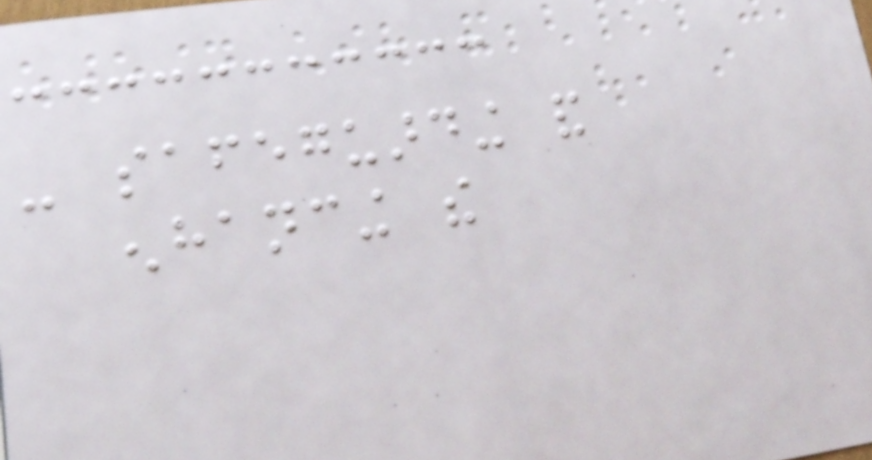- safeguarding and
enhancing the
